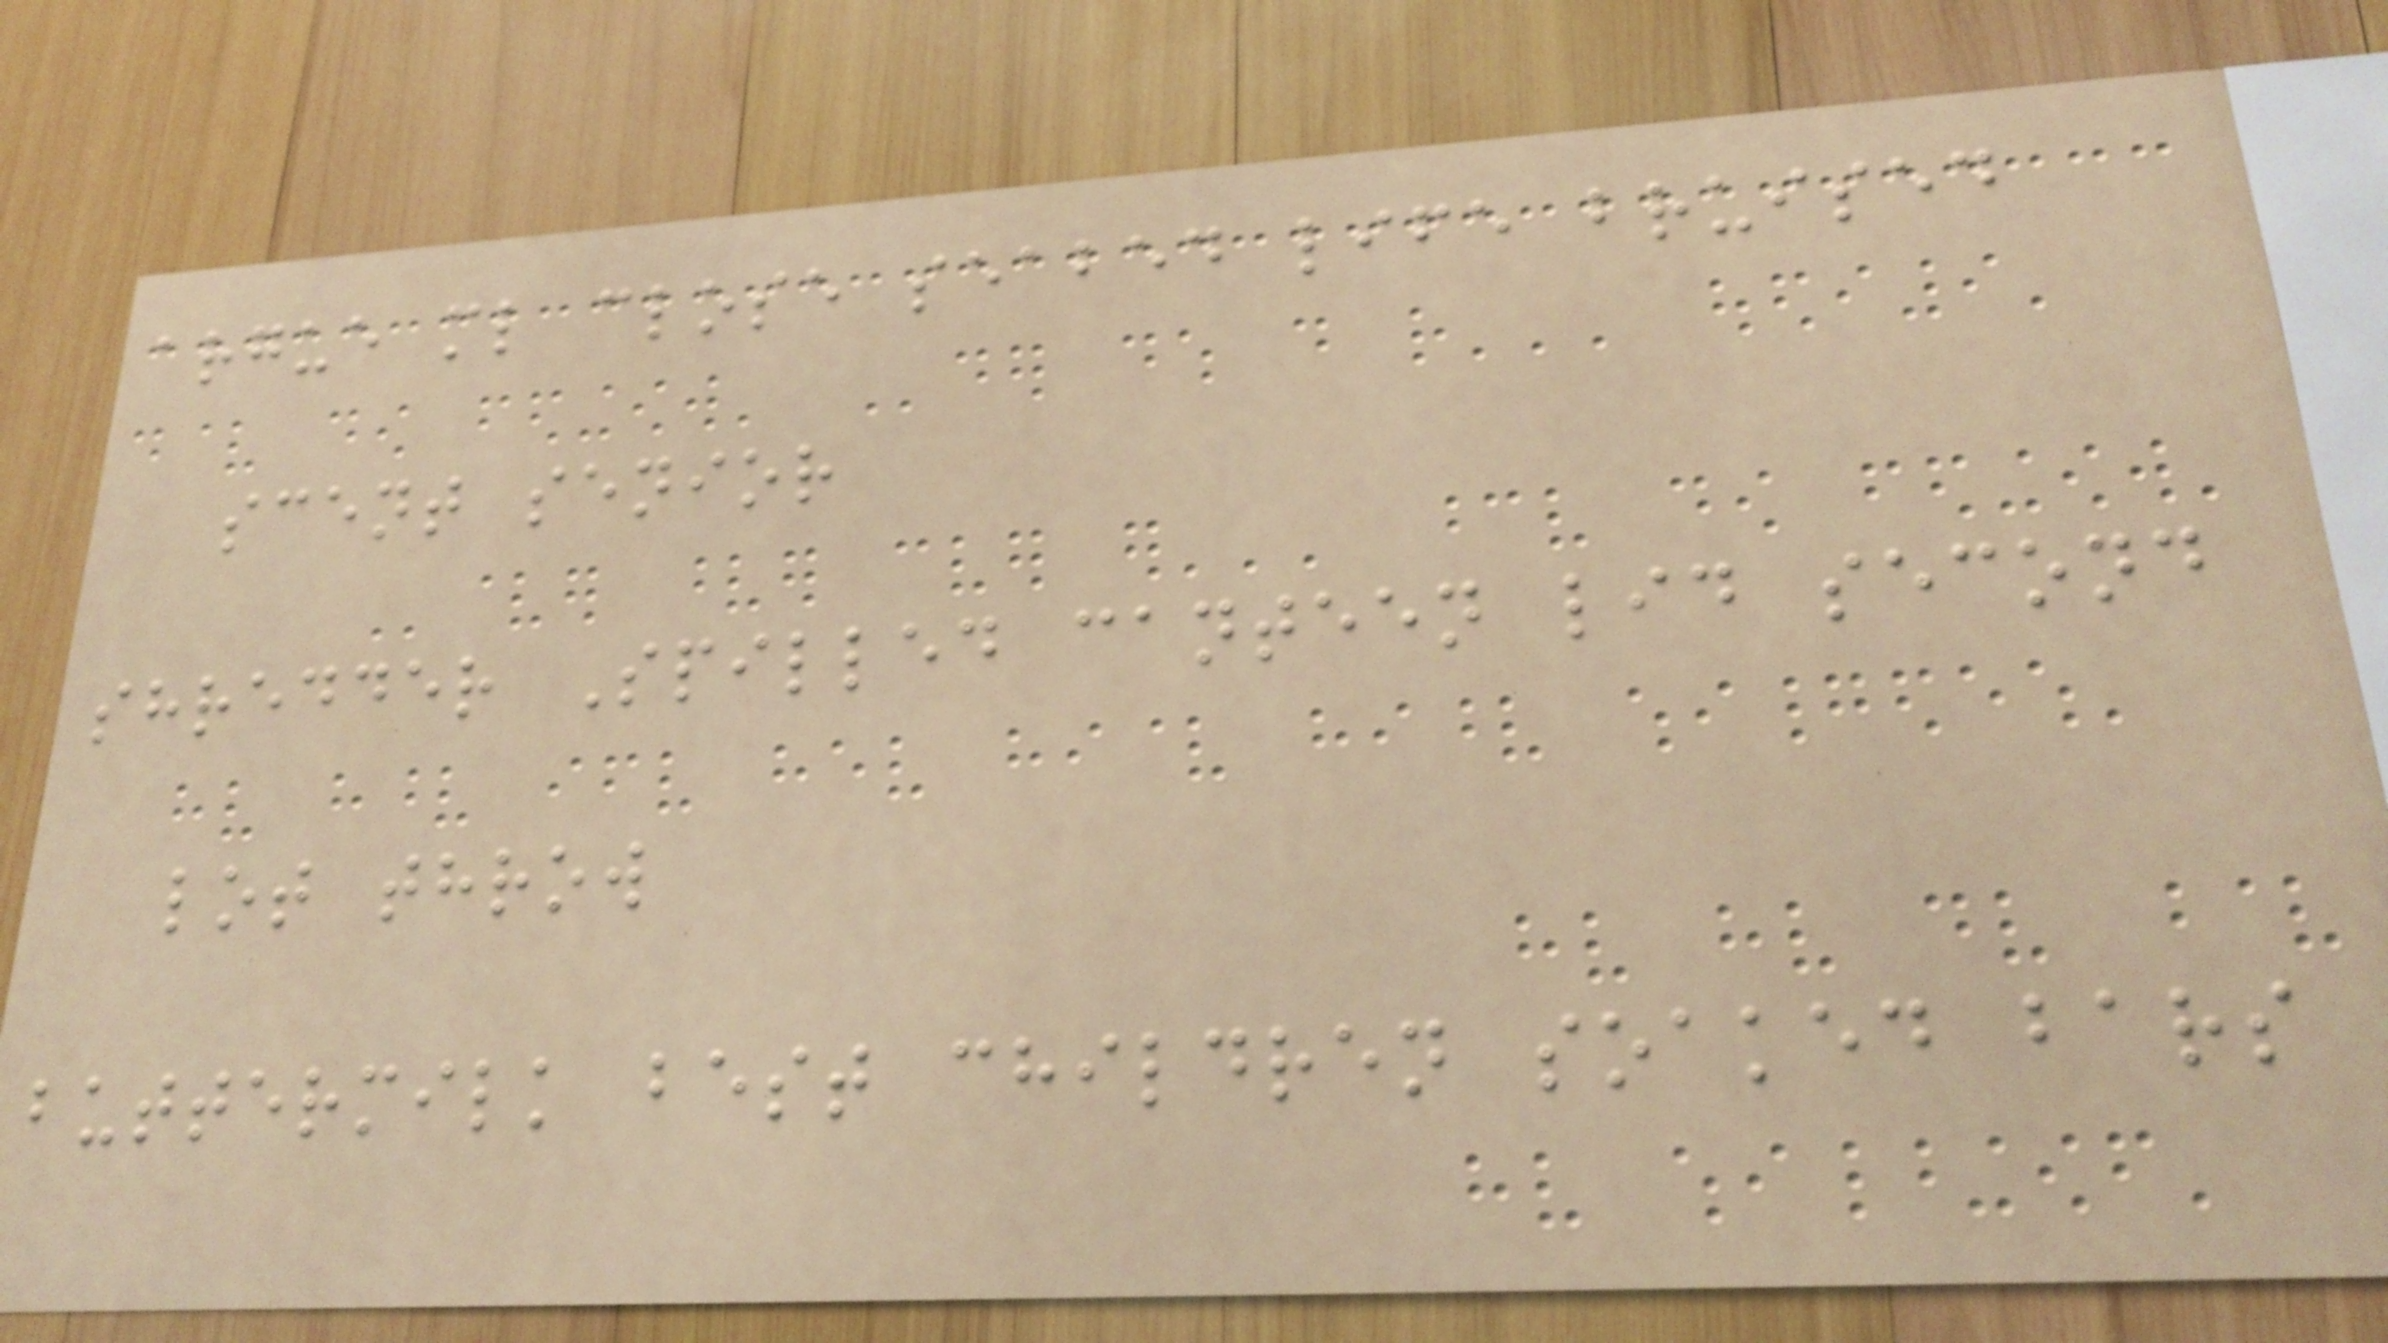argue ml close seabed life bruised
scent senior
shredder Spilled canteen lid second
lot throw
buttermilk best children soaked bars
